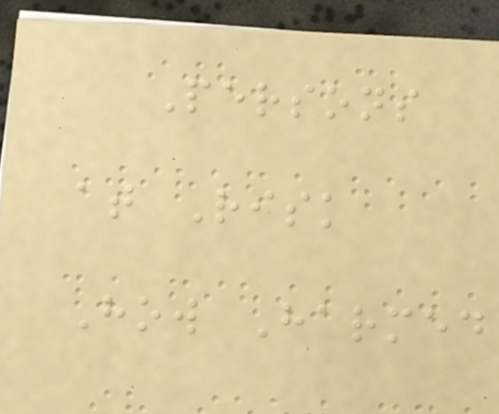Persons
at Risk
How Harmed
